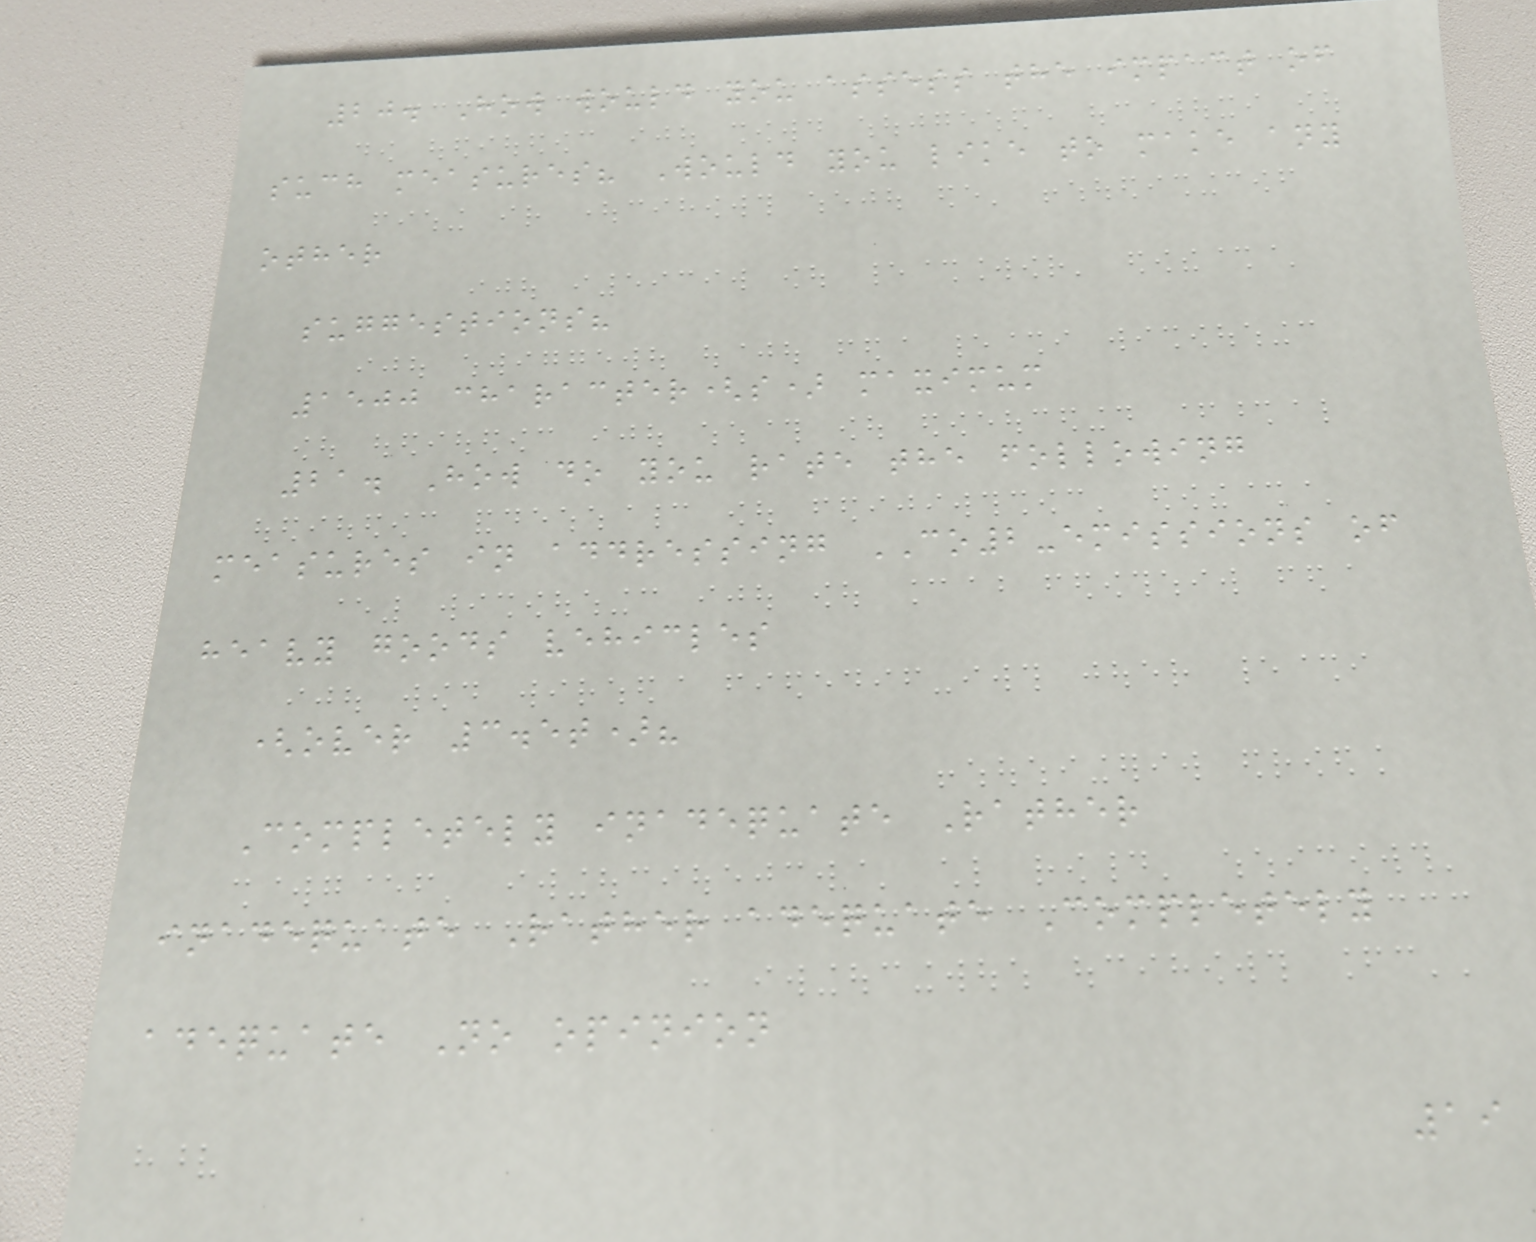20. How would you assess the impact of
such measures? Would you like to make any
other
suggestions?
1500 character(s) maximum
21. How do you rate the following
measures in addressing CO2-emissions of
heavy goods vehicles
(over 3.5t)?
Completely inadequate Rather
inadequate Rather adequate Completely
adequate No opinion
19
